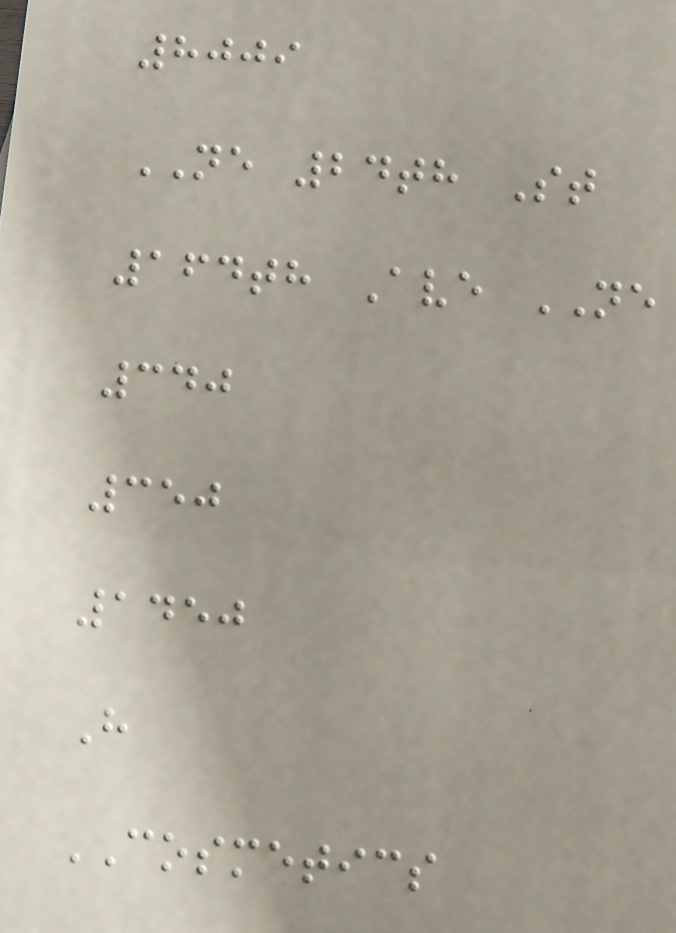8009
NE 24th St
164th Ave NE
340
350
1450
H
COSMETICS
